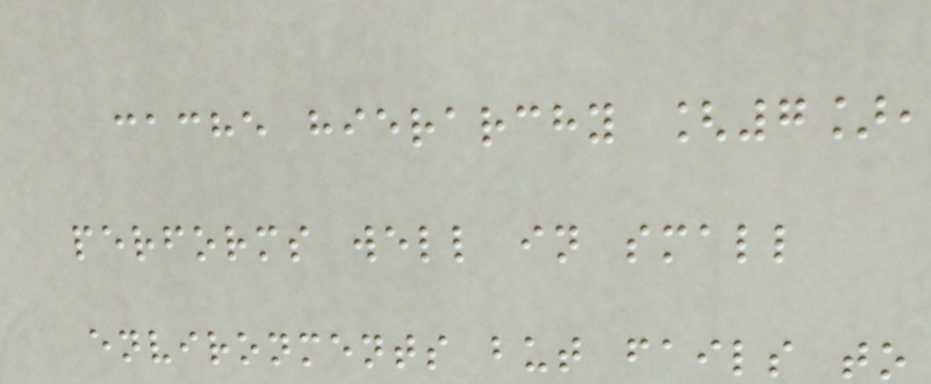cache hierarchy [7],
performs well in small
environments but fails to
